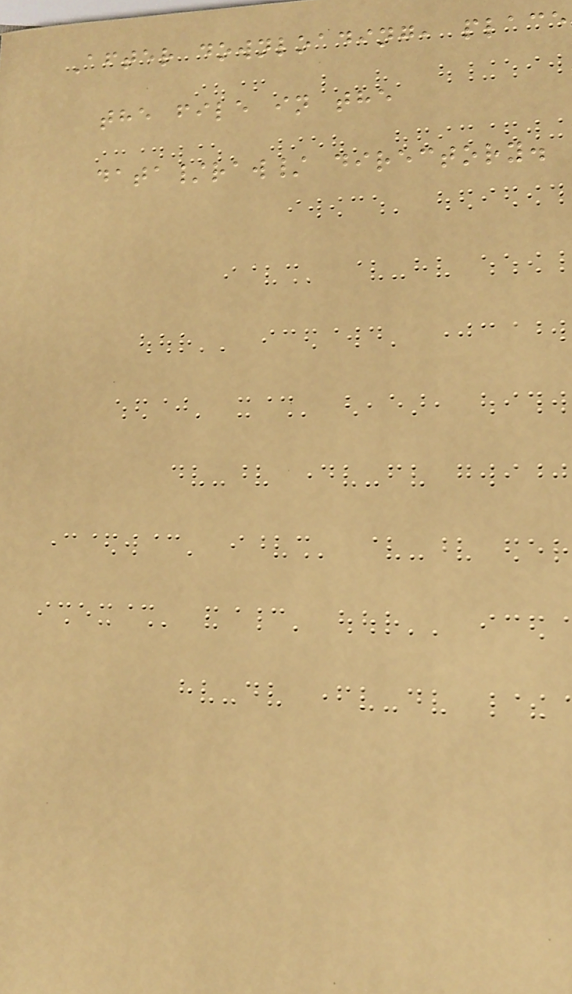After downloading, place
the file in the
data/raw/ directory.
